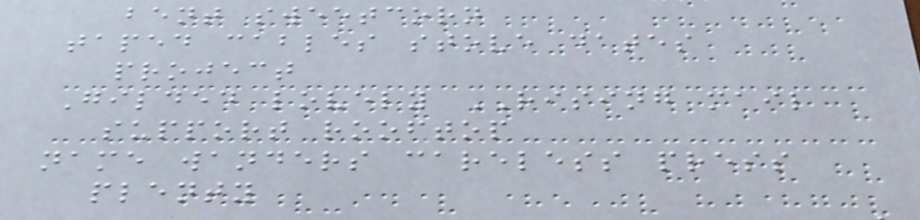bent sweetcorn
taped cables stove dates
project
Gilded lovely RISING mail
support rooftop
name wanders careless press
plenty
